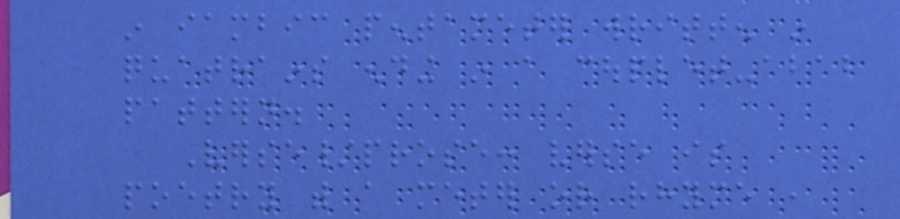in iambic pentameter written in
quatrains ending in a couplet-abab
pattern.
Verse/prose: verse is
poetry with a meter or rhyme ,
